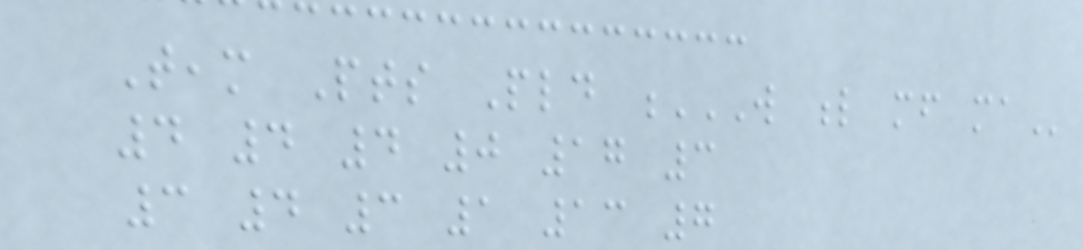Team Pts Pld W L MF MA
4 4 4 0 17 3
3 4 3 1 13 7
